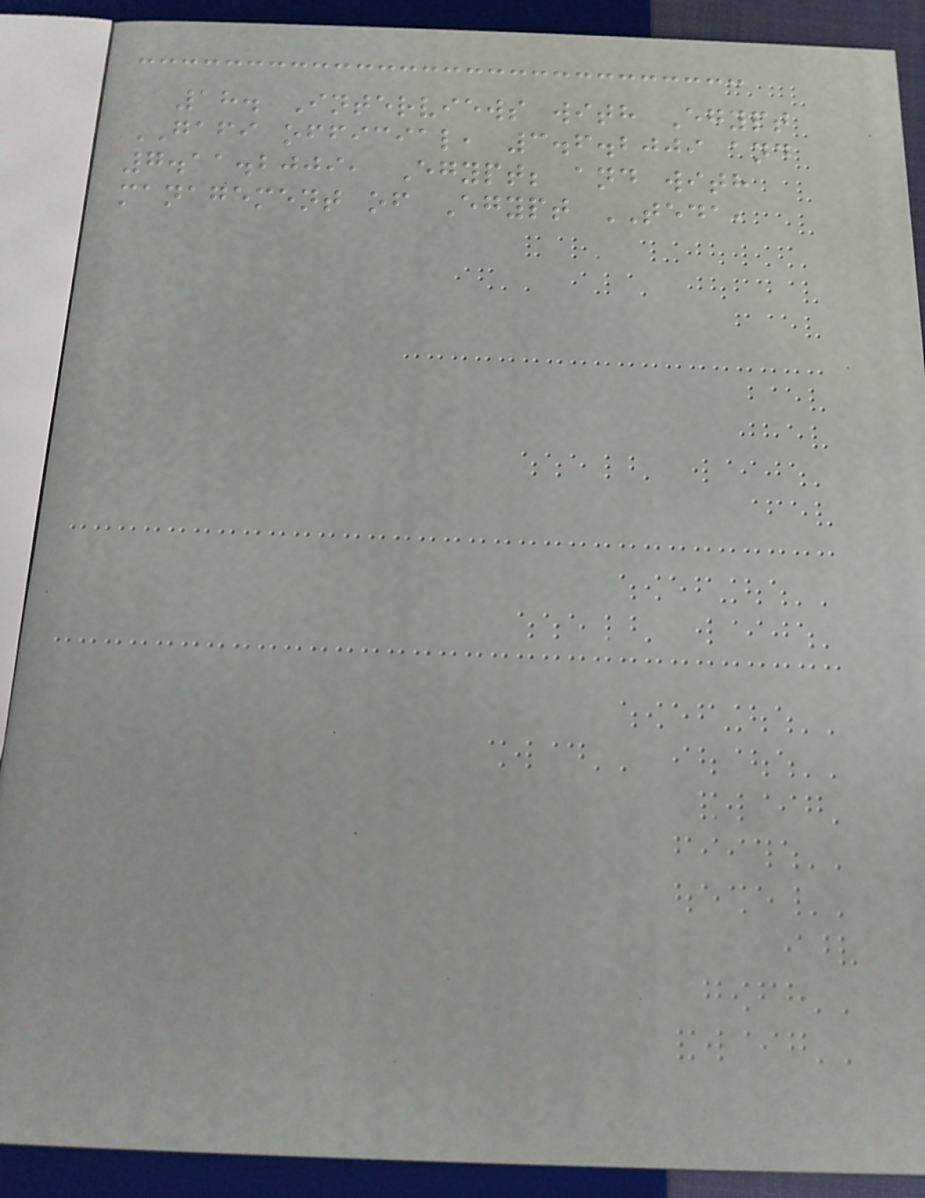18. Interviews with Egypt
GAFI official, 3.6.2009 and
7.11.2009, Egypt; and with
management of Egypt TEDA,
